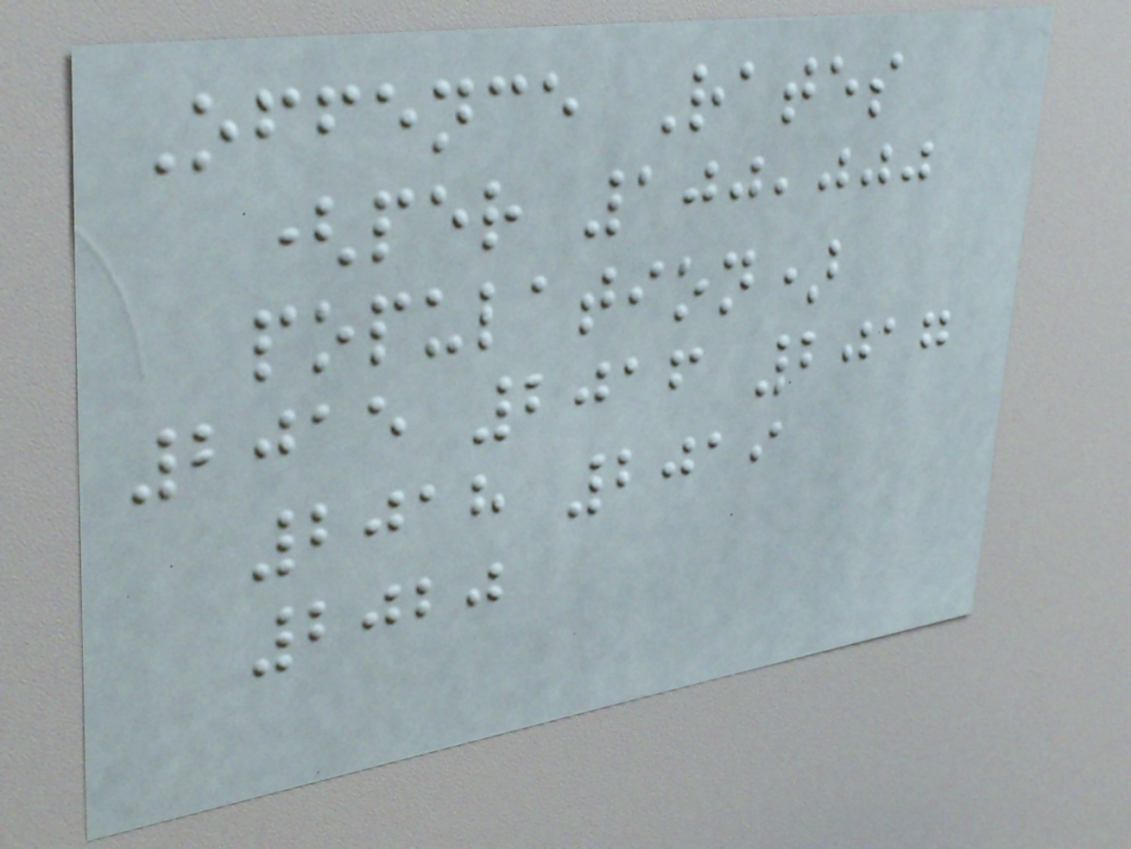Offence Rates
(per 100,000
population)
2015 2016 2017
2018 2019
2020
